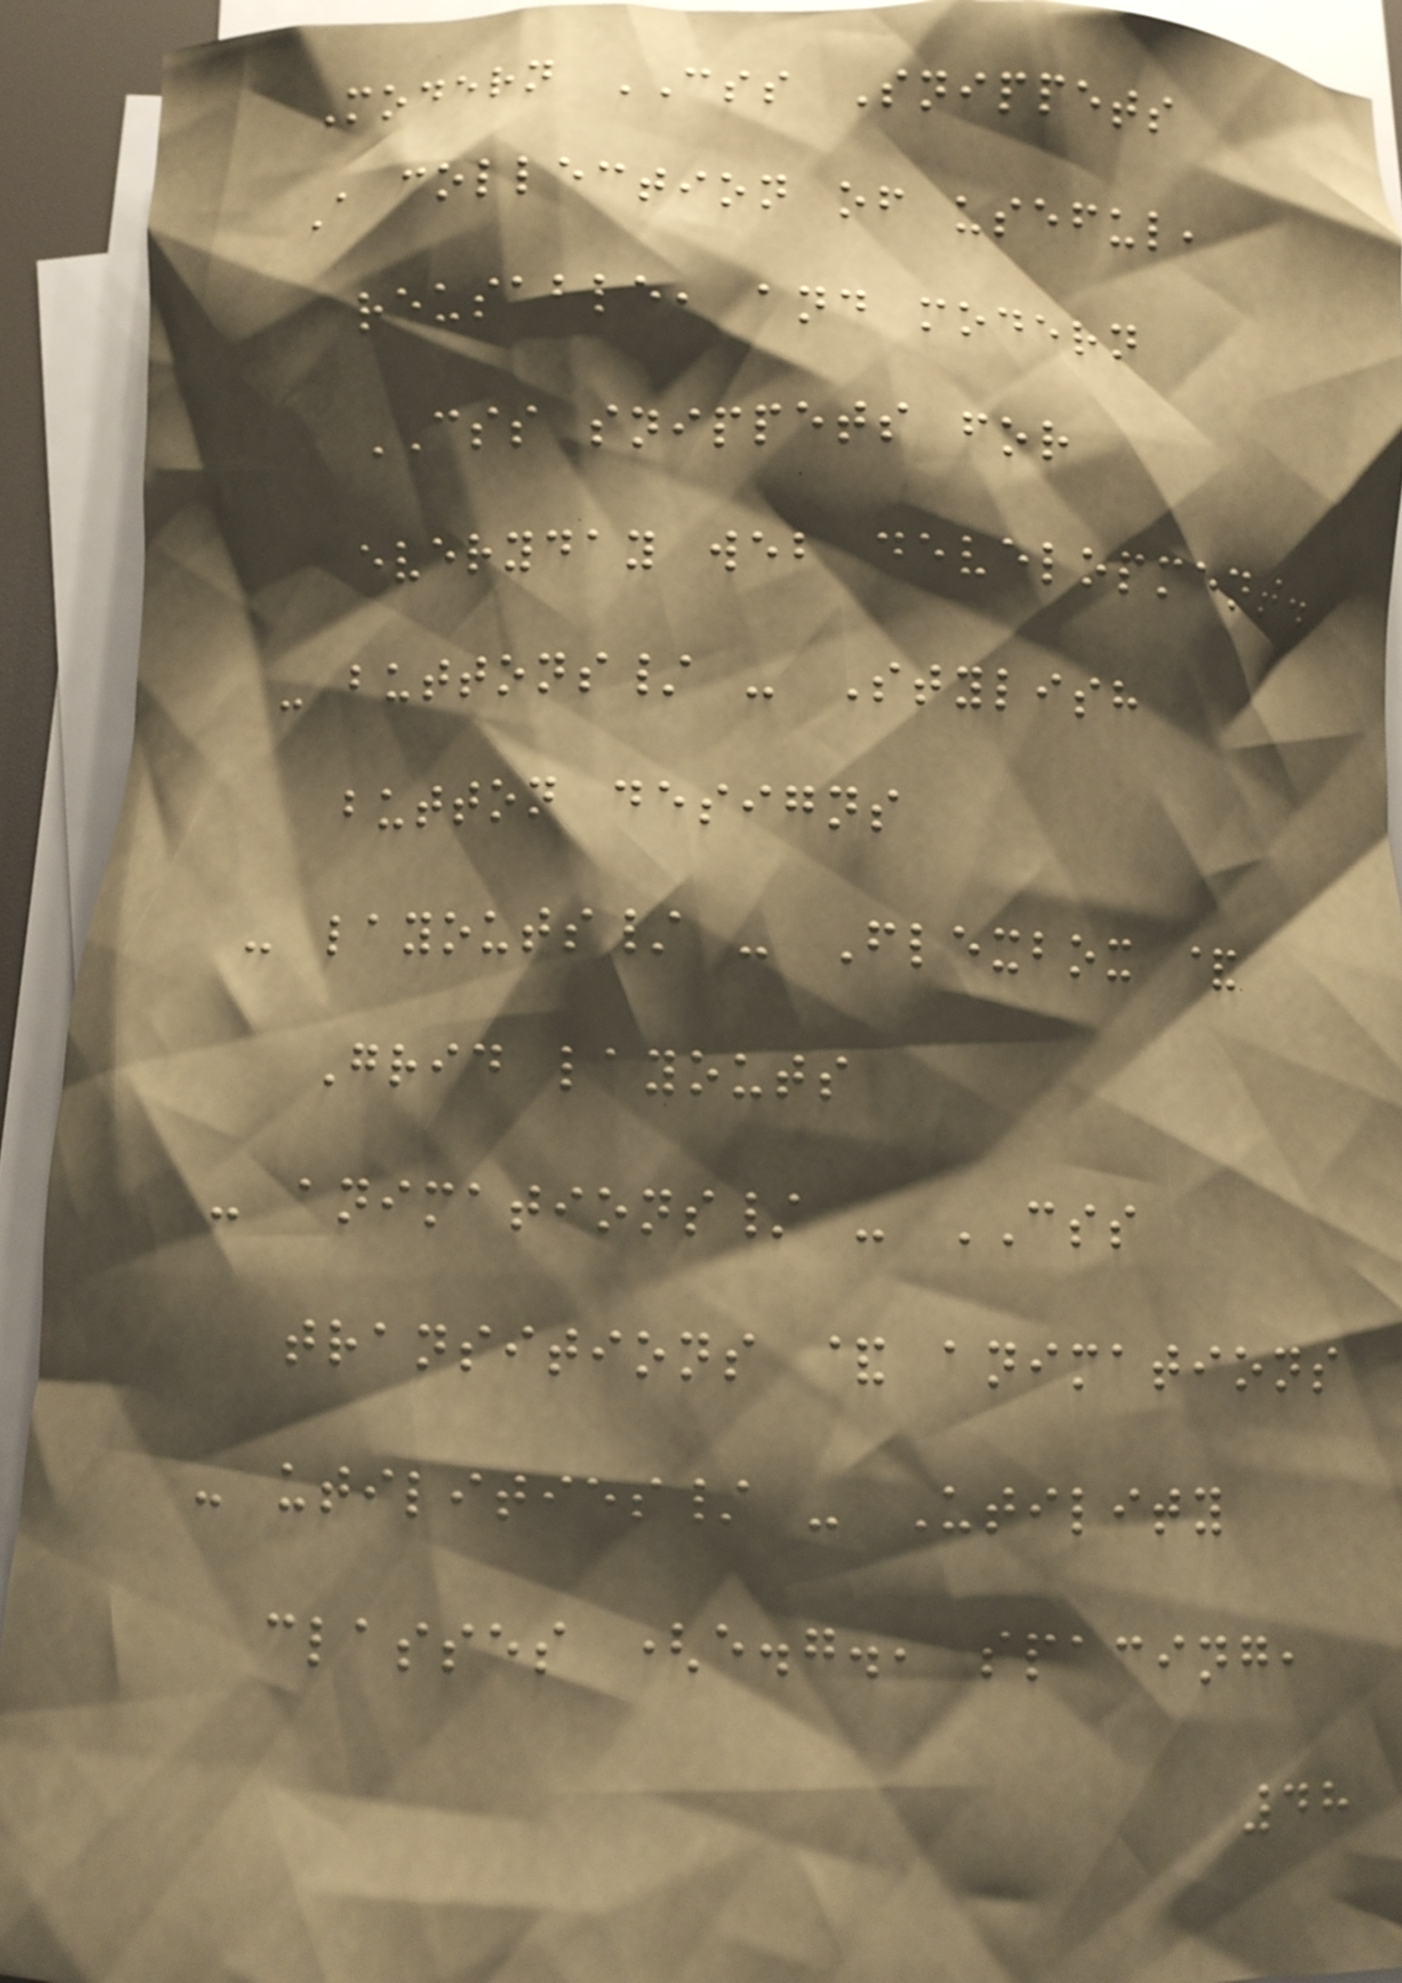Modern CSS Snippets
A collection of useful,
reusable, and modern
CSS snippets for
everyday web development.
- buttons/ - Stylish
button designs
- layouts/ - Flexbox &
Grid layouts
- animations/ - CSS
transitions & animations
- utilities/ - Utility
classes (e.g., spacing,
48
